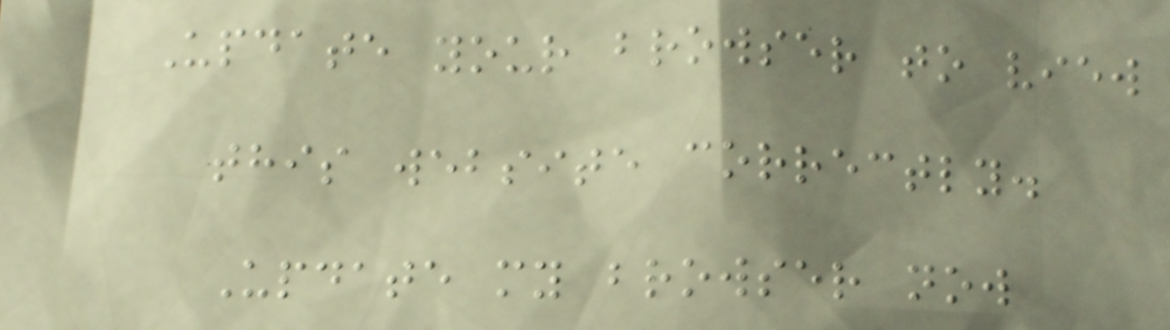Update your browser to view
this website correctly.
Update my browser now
